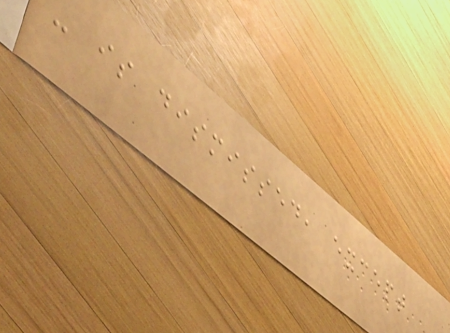- is dismissed, except
